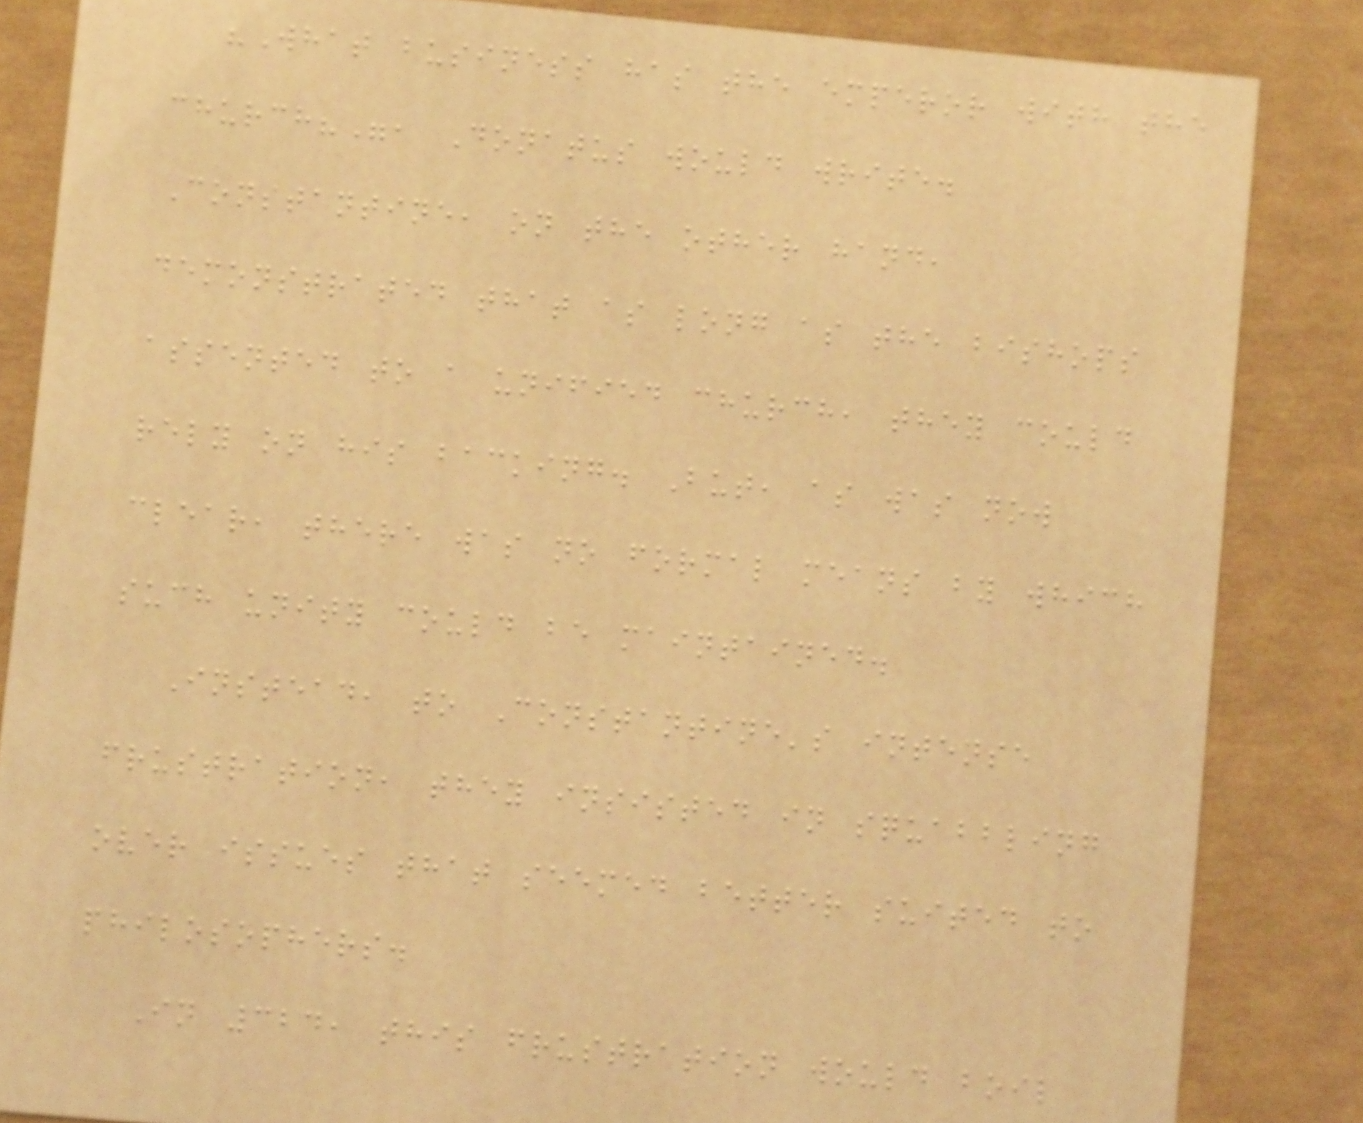"What business has the emperor with the
church?", Donatus would write.
Constantine, on the other hand,
demonstrated that as long as the bishops
assented to a unified church, they could
rely on his backing. But, as was now
clear, there was no formal means by which
such unity could be maintained.
Instead, to Constantine's intense
frustration, they insisted in squabbling
over issues that seemed better suited to
philosophers.
In 324, this frustration would boil
